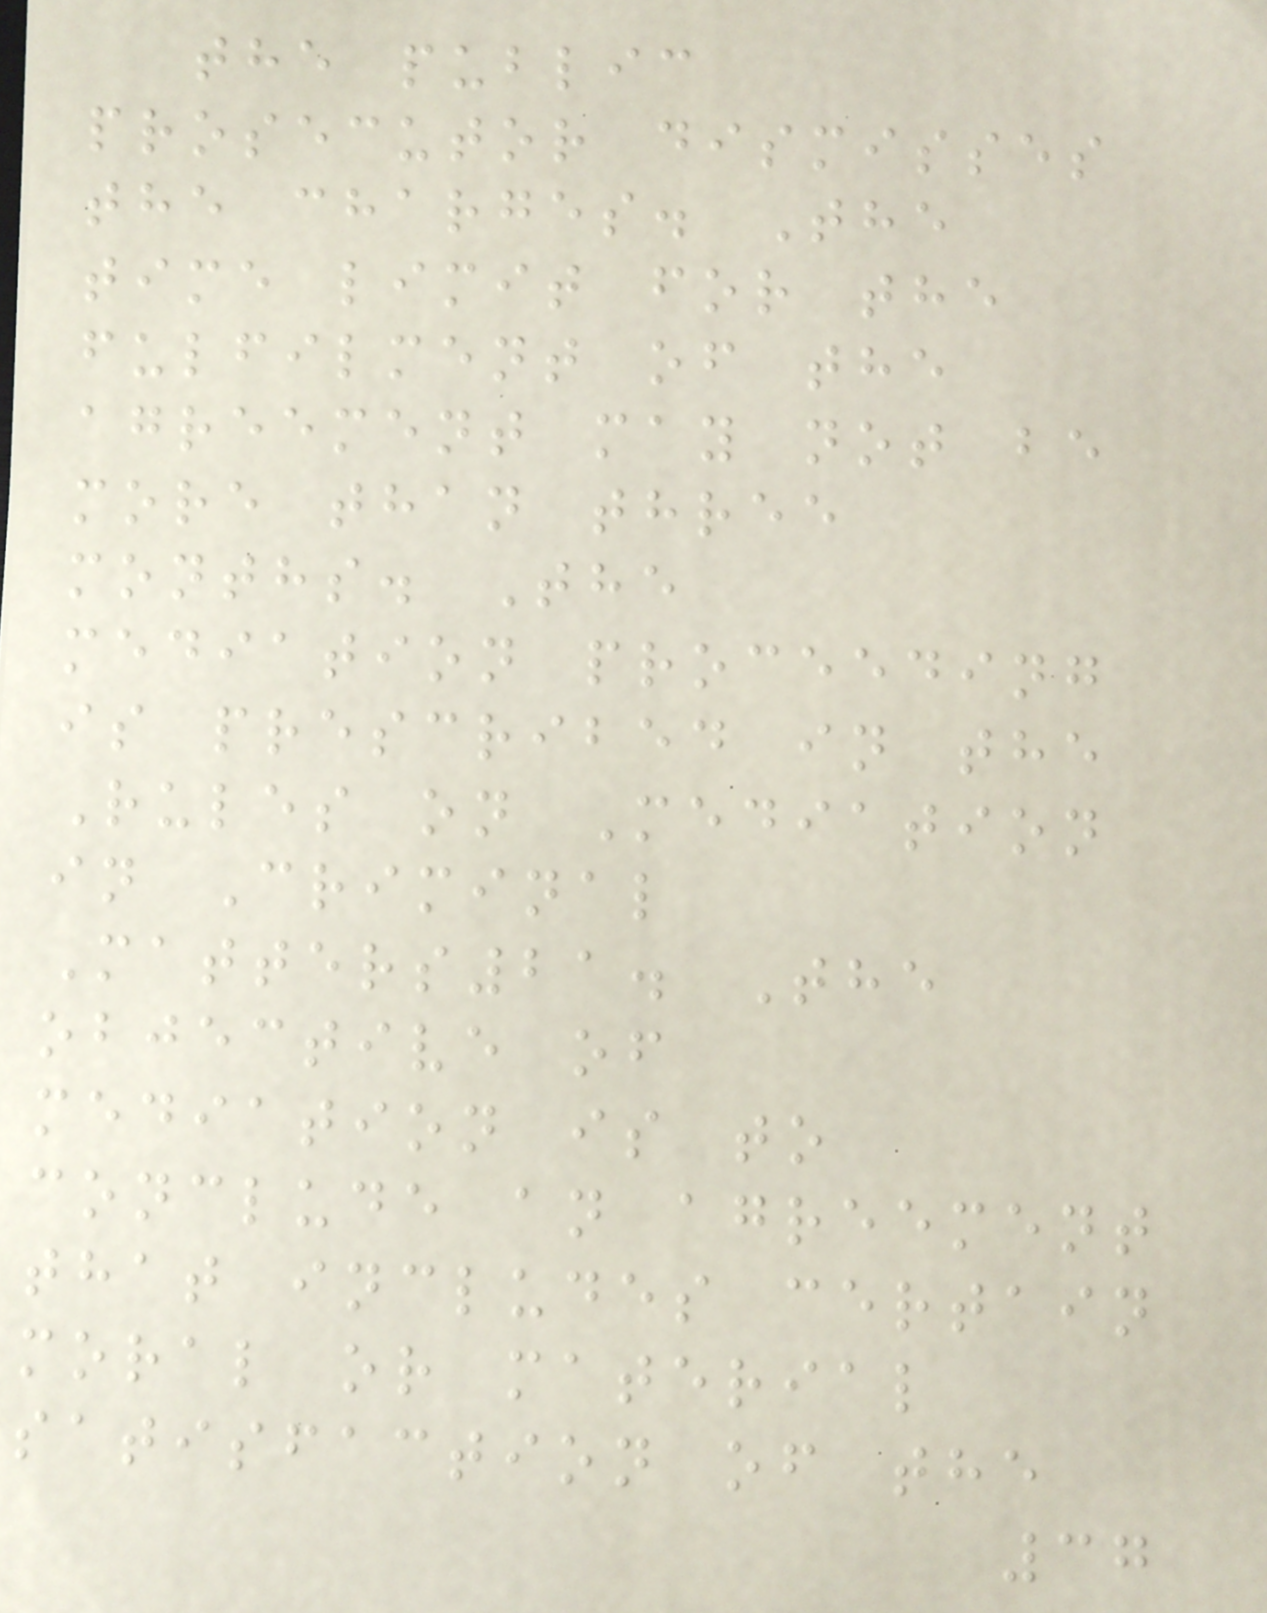the public
prosecutor dismisses
the charges. The
time limit for the
fulfilment of the
agreement may not be
more than three
months. The
mediation proceeding
is prescribed in the
Rules on Mediation
in Criminal
Matters21. The
objective of
mediation is to
conclude an agreement
that includes certain
moral or material
satisfaction of the
37
